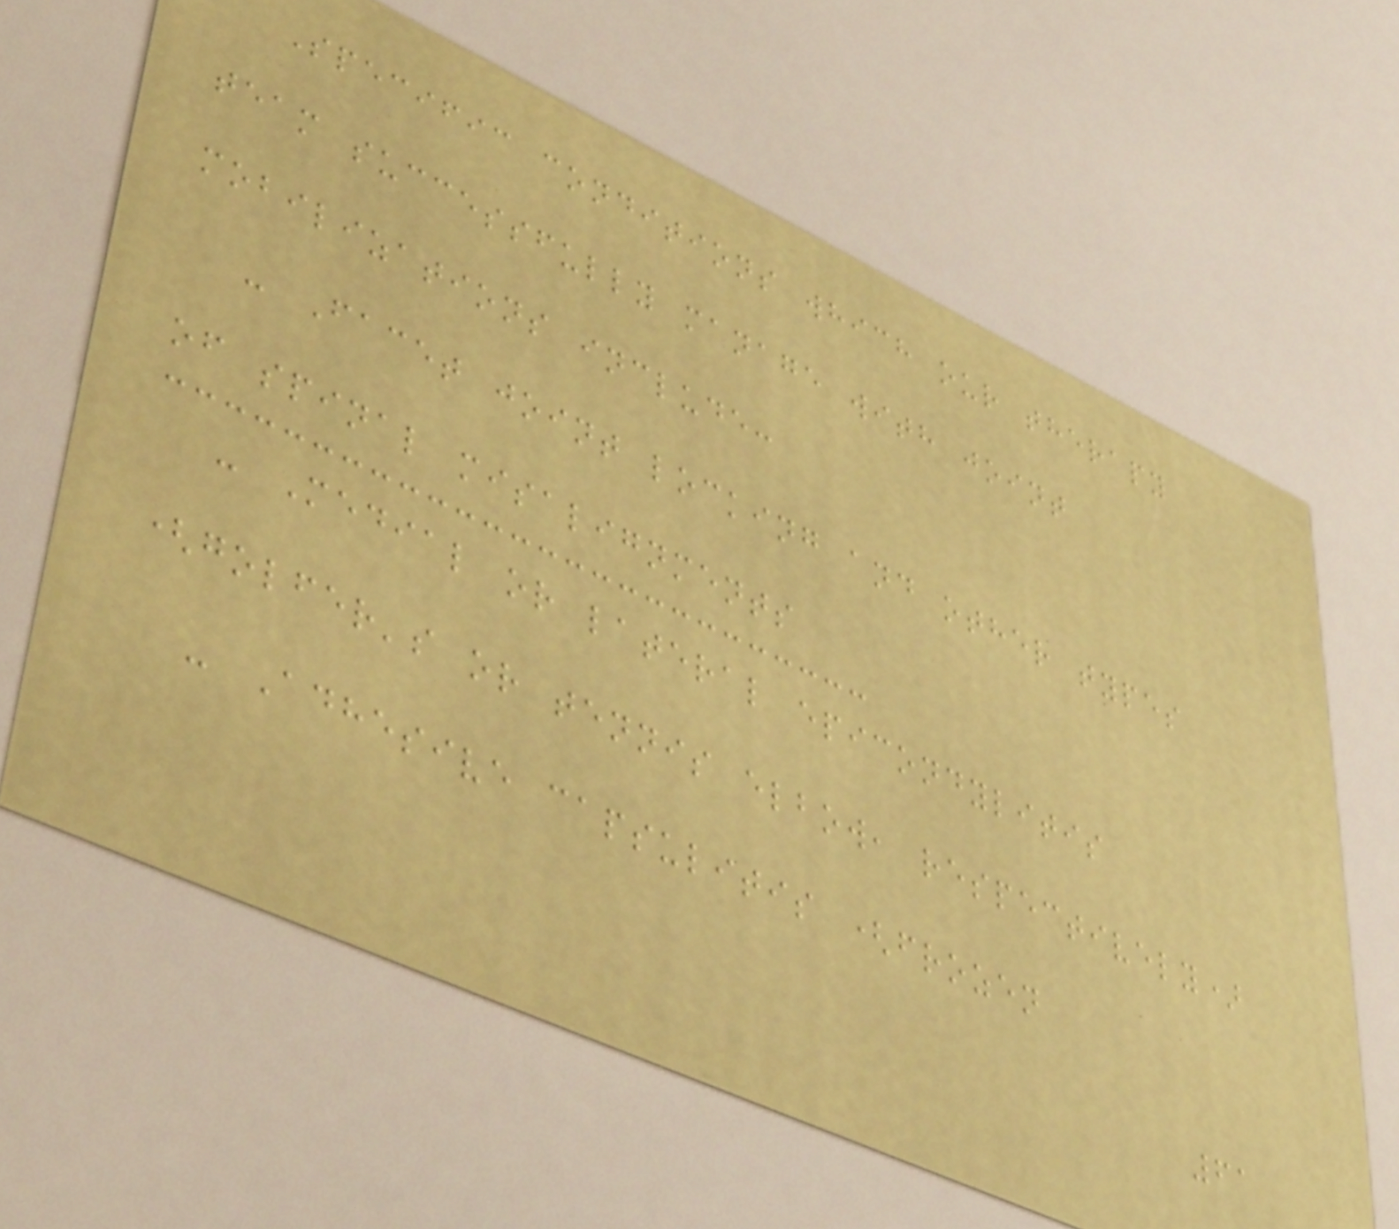Specific conditions which our therapy
team successfully manage with joint
mobilizations include:
- Facet joint locking and other types
of spinal misalignments
- Medial or lateral epicondylitis
(golfer's or tennis elbow, respectively)
- Adhesive capsulitis (frozen
61
